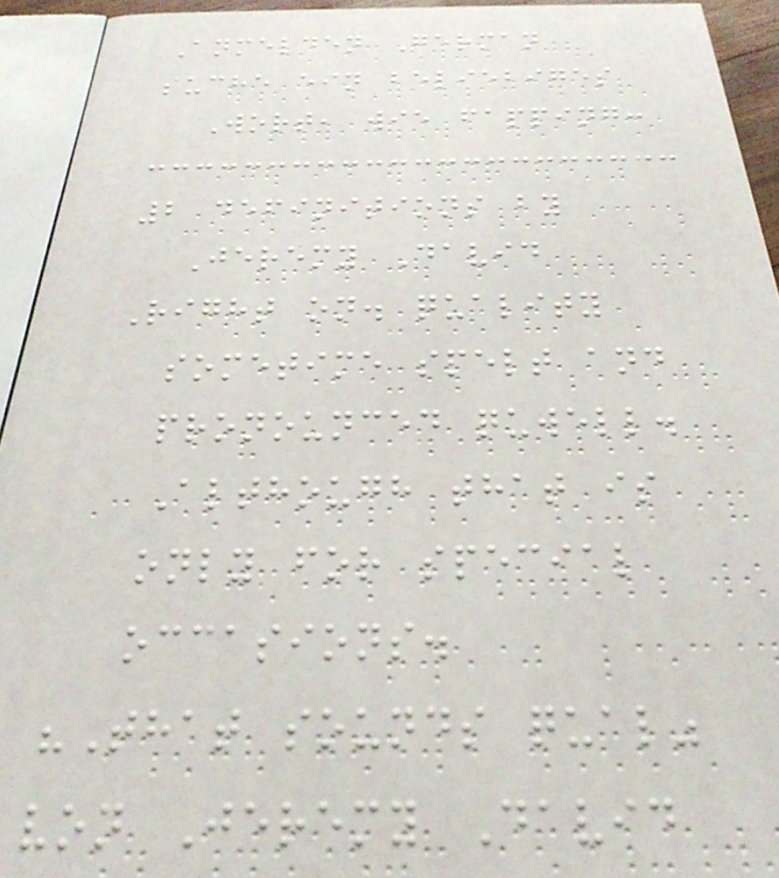Anmelden German
suche ein beliebiges
Wort, wie fapping:
2 definitions by
Jeremy David
Right on. quality
sometime spelt and
pronounced quwell.
Although that is
only for special
occasions.
"That sounds qual"
von Jeremy David
